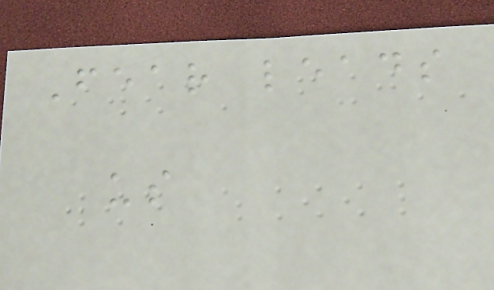Fear leads
us
